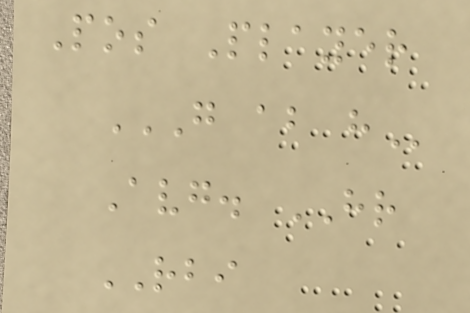Pos Player
G AB H
Avg. HR
RBI
